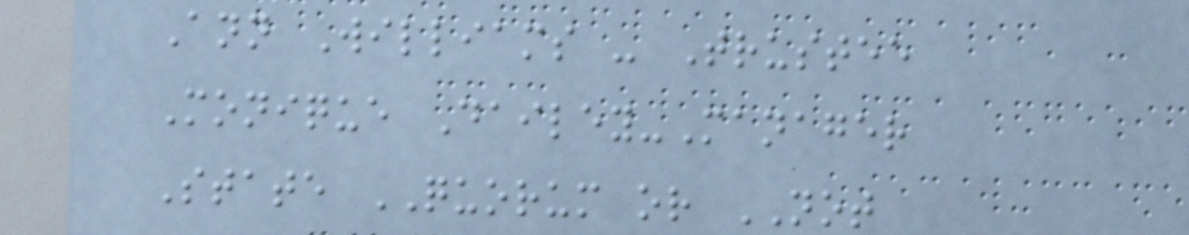Ann Williams - Trustee
Monique Dailey-Manager
State QUORUM or NOT
